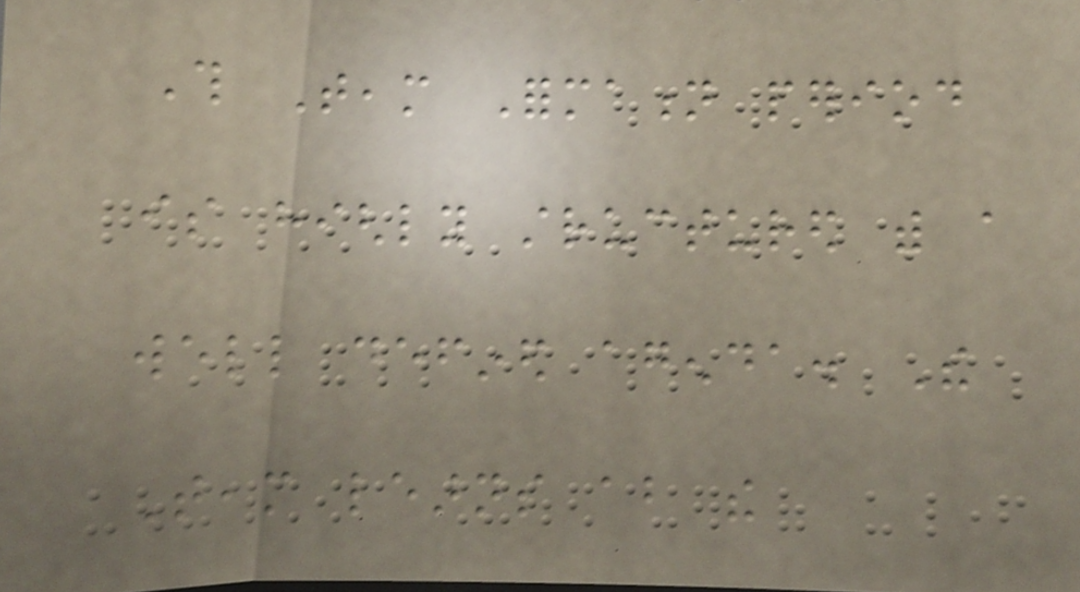This Team Formation period
is highly structured with a
well defined agenda. The
Team learns about the
